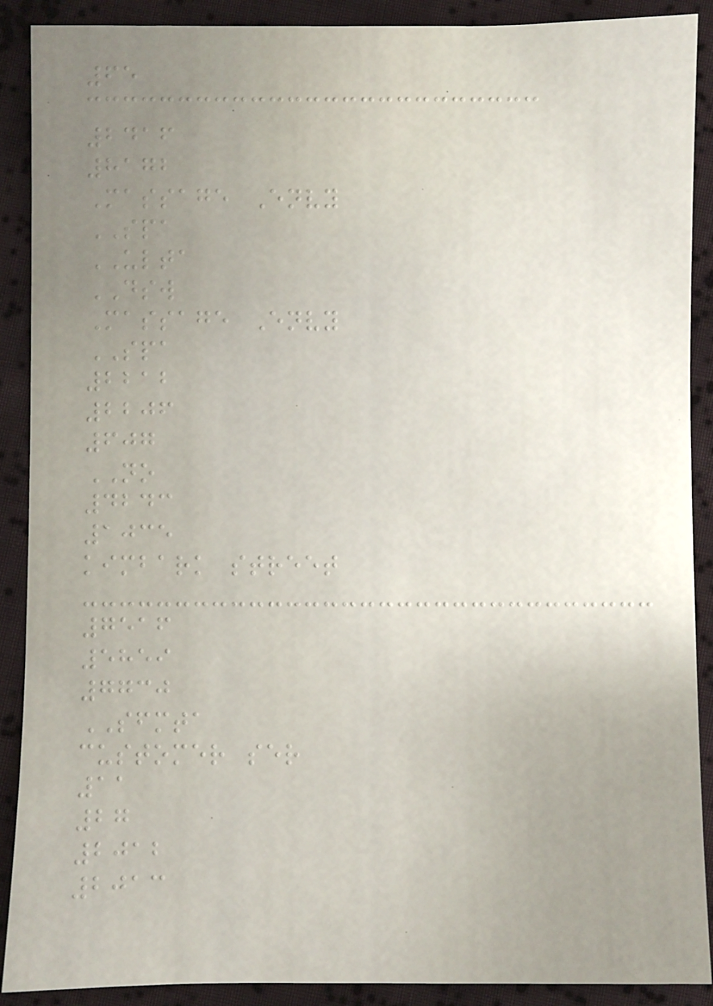65
2416
8172
Massage Envy
SPA
ULTA
DSW
Massage Envy
SPA
2212
2206
607
NO
4243
1035
kimbark street
7516
5859
7730
SFMTA
customer ser
11
27
2012
2013
